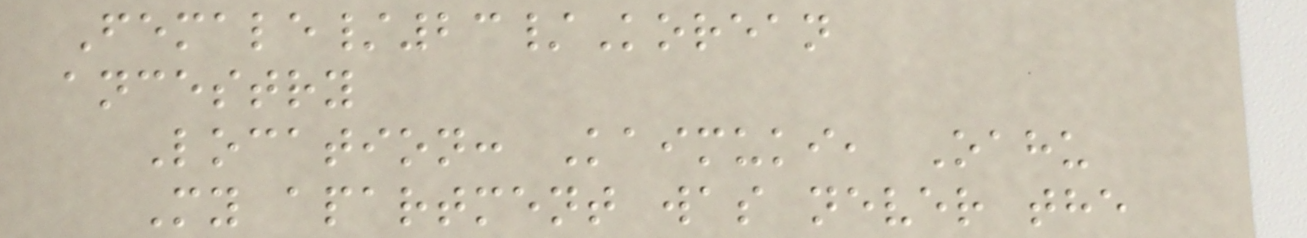Female/23/Korean
ancestry
Location: Kaimuki, Oahu
My apartment was never the
